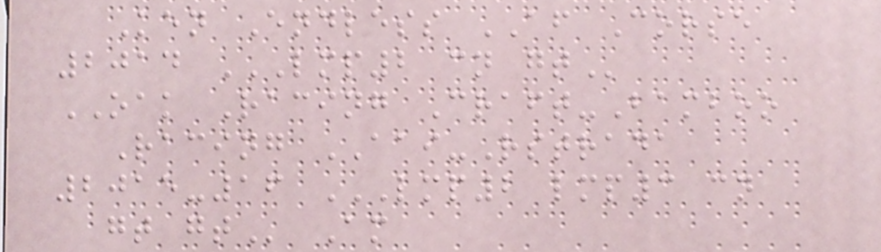Ken Endless AF Corse
2014 LMP2 CN GT
OAK Racing Craft-Bamboo
Racing AAI-Rstrada
2015-16 LMP2 LMP3 CN
GT GT Am
